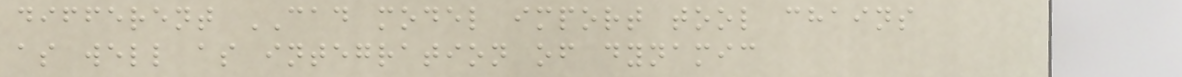different CAD model import tool chains
as well as integration of dynamic
